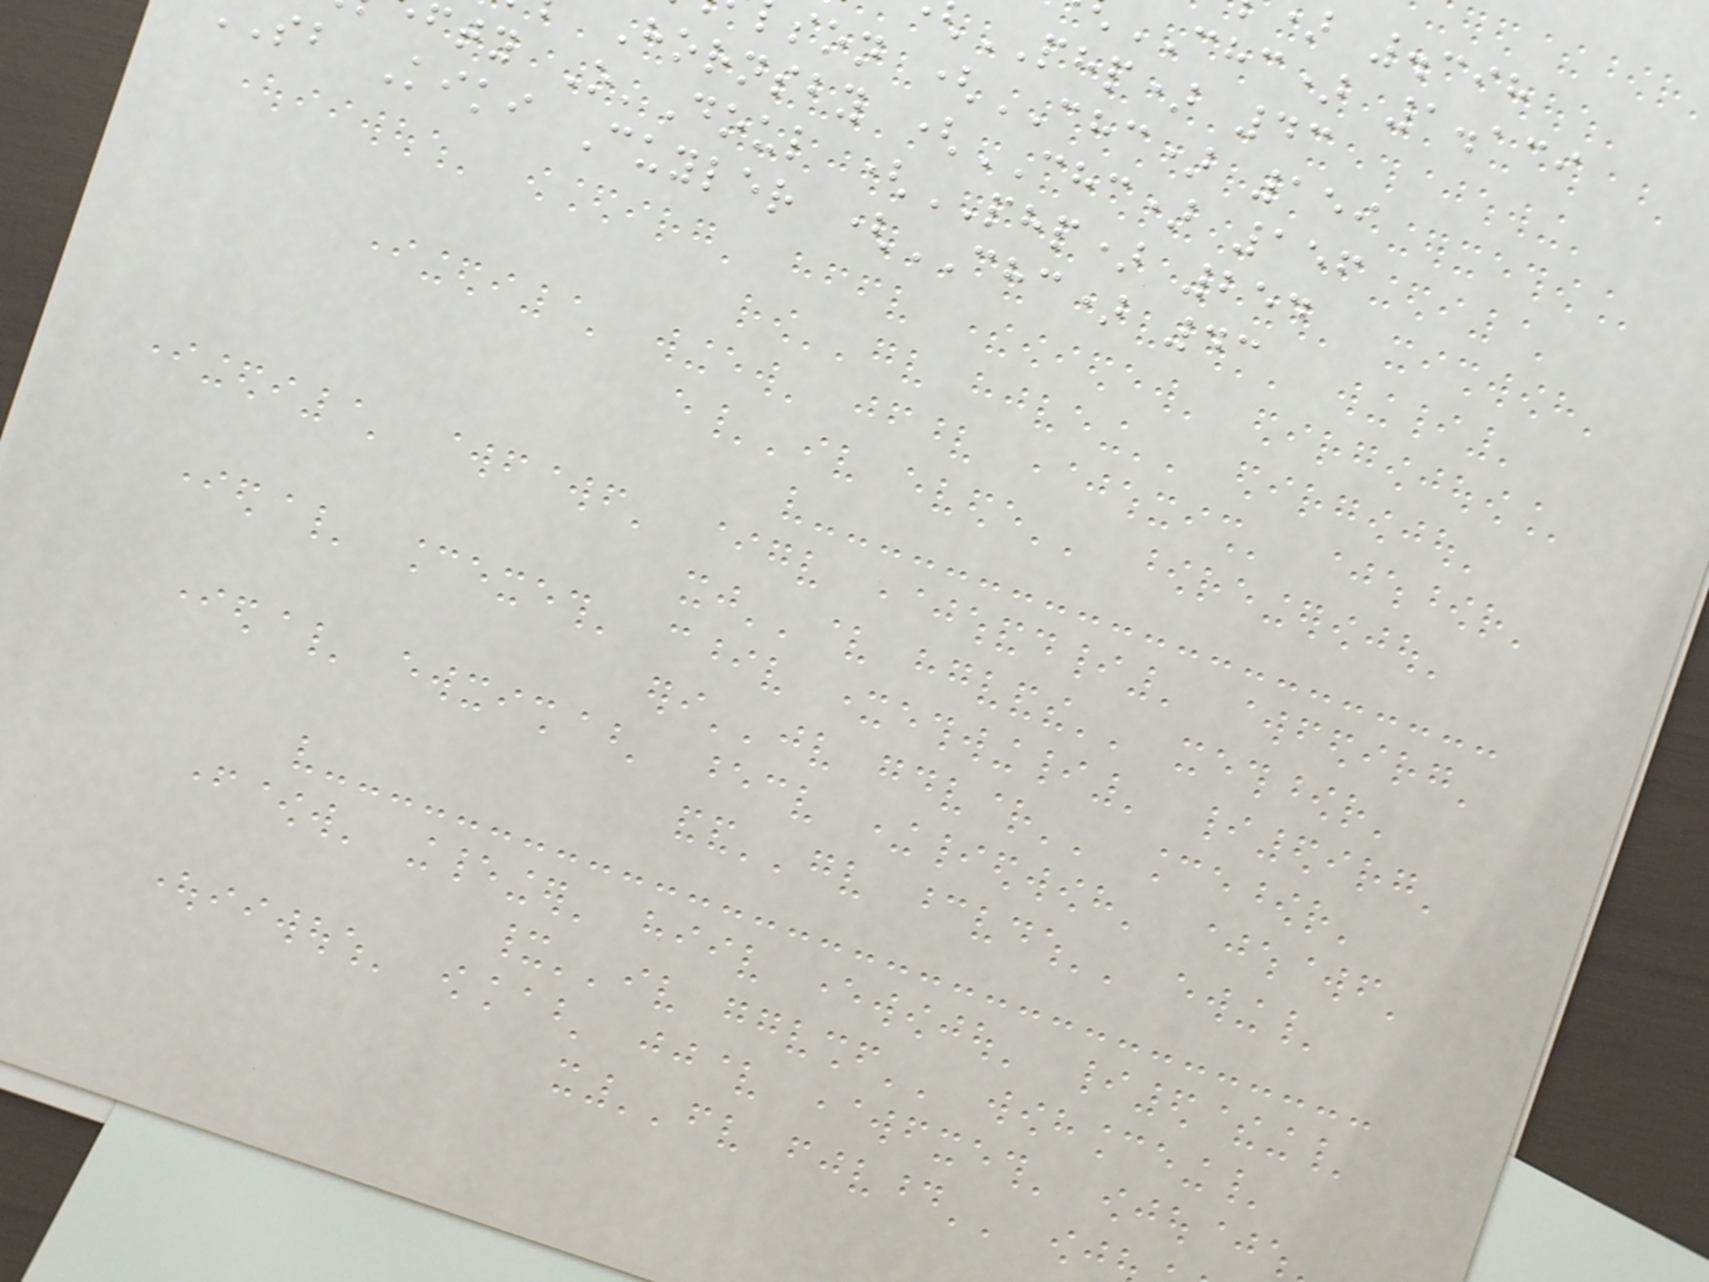CHC) 1.139
PHP) 43
son (CHC) 159
Hornsby (CHC) 156
fty O'Doul (PHP) 254
sb Kiki Cuyler (CHC) 43
